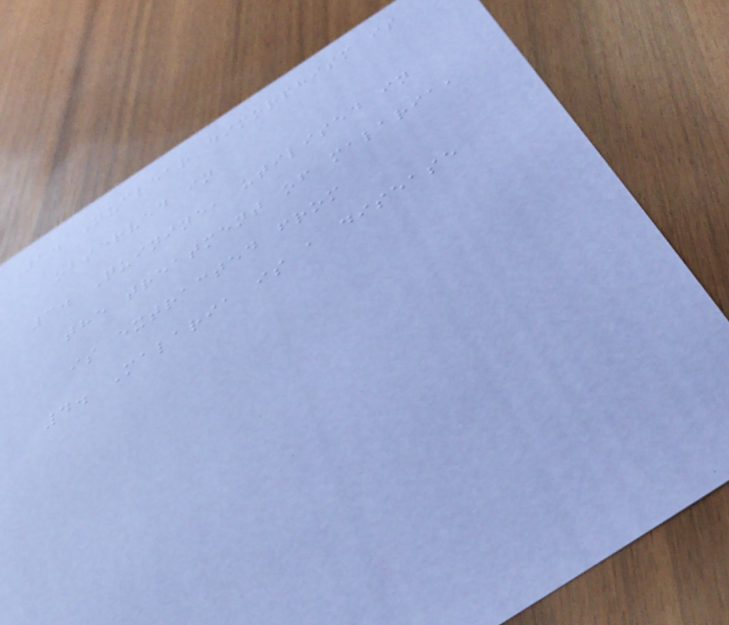2. Nuclear dimorphism is
observed in
3. Quinine, utilised in
the treatment of malaria,
is extracted from
4. Malaria is a disease
